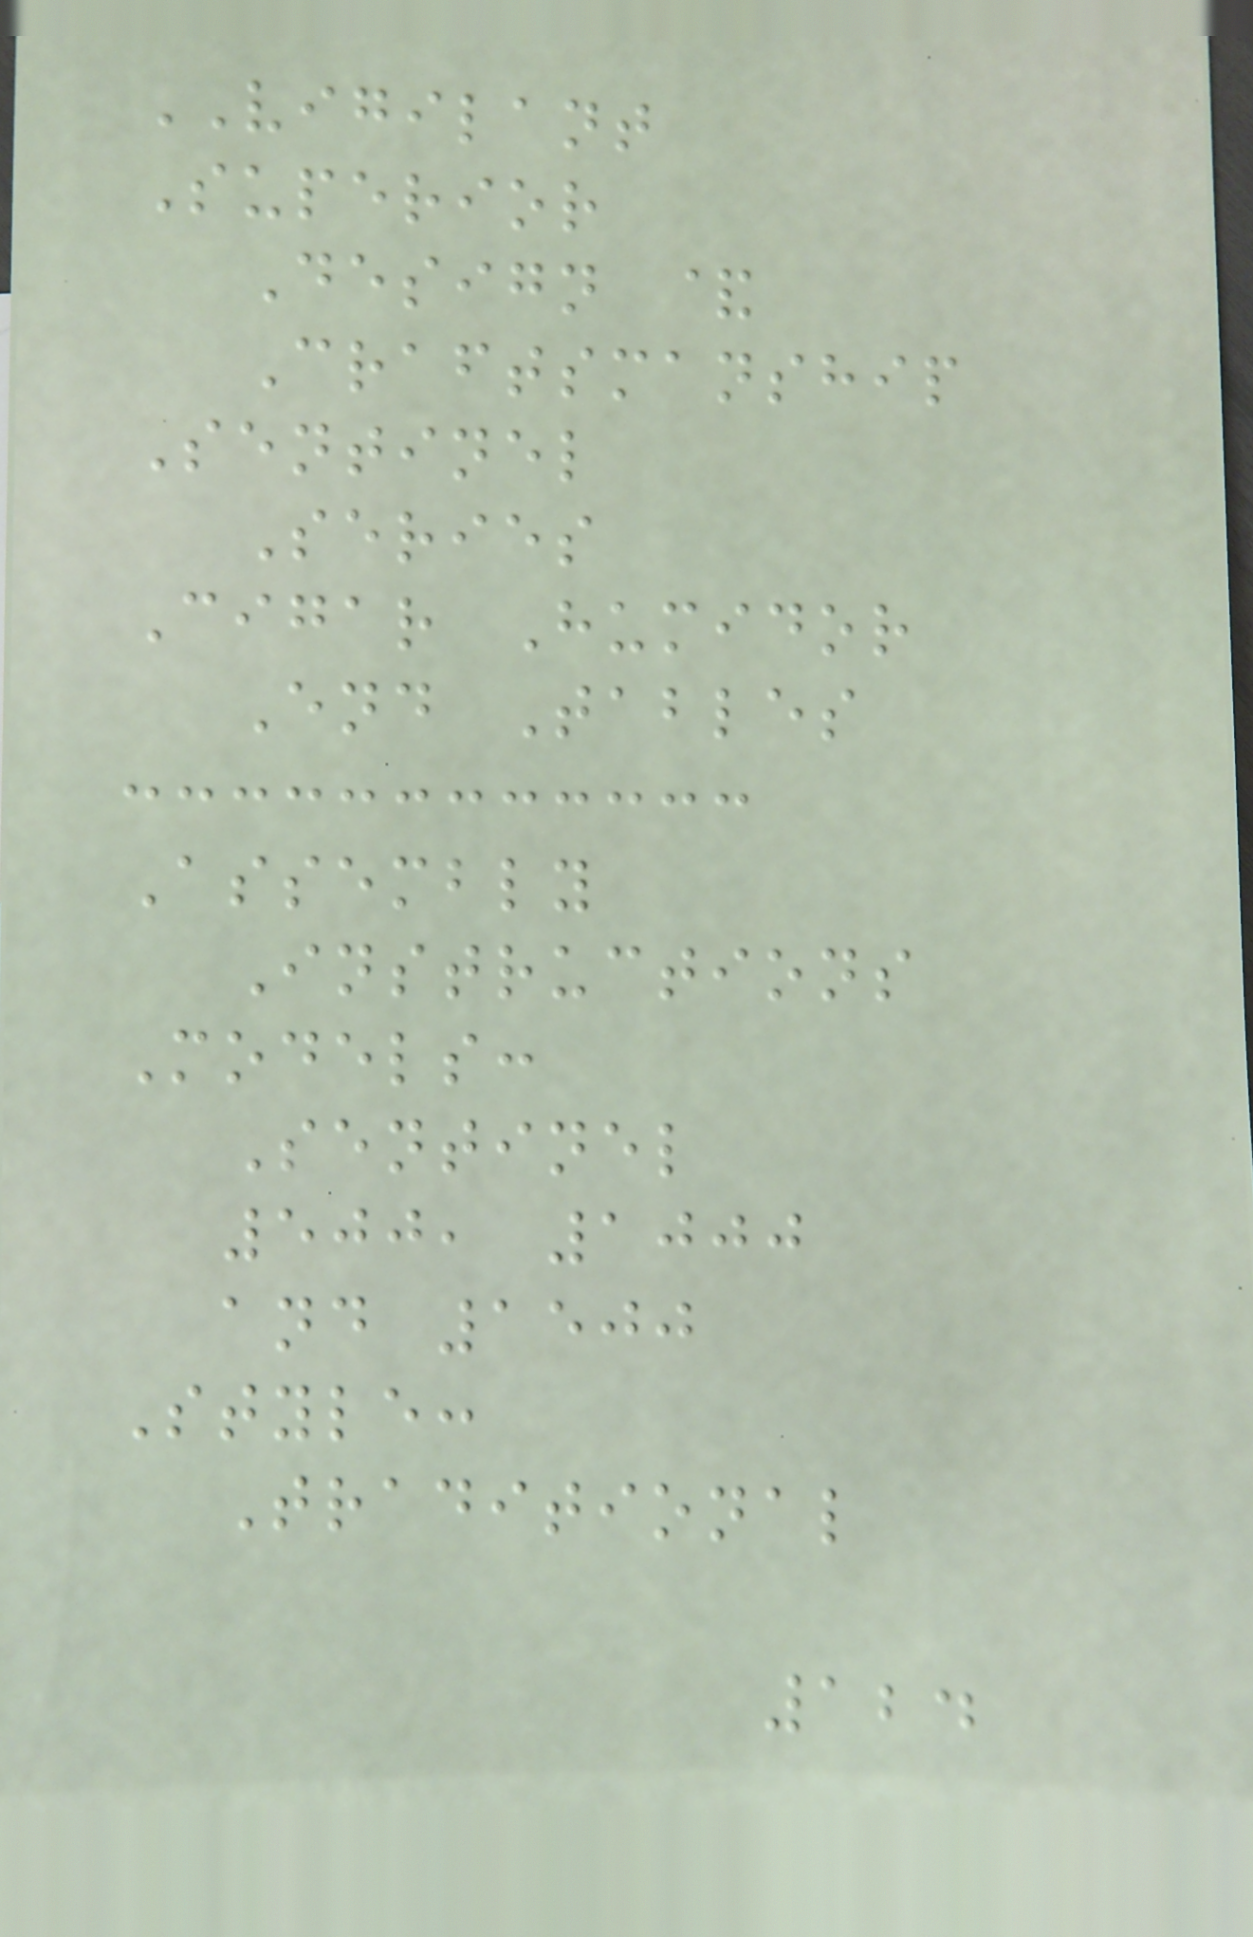VIGILANT
Superior
Design &
Craftsmanship
Sentinel
Series
Cigar Humidor
End Tables
Assembly
Instructions
Models:
Sentinel
500, 1000
and 1500
Style:
Traditional
124
